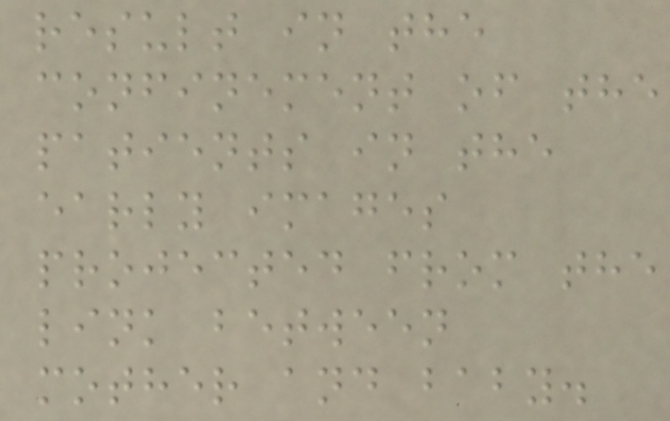result in the
confinement of the
patients in the
early images
projected from the
link between
mother and baby.
